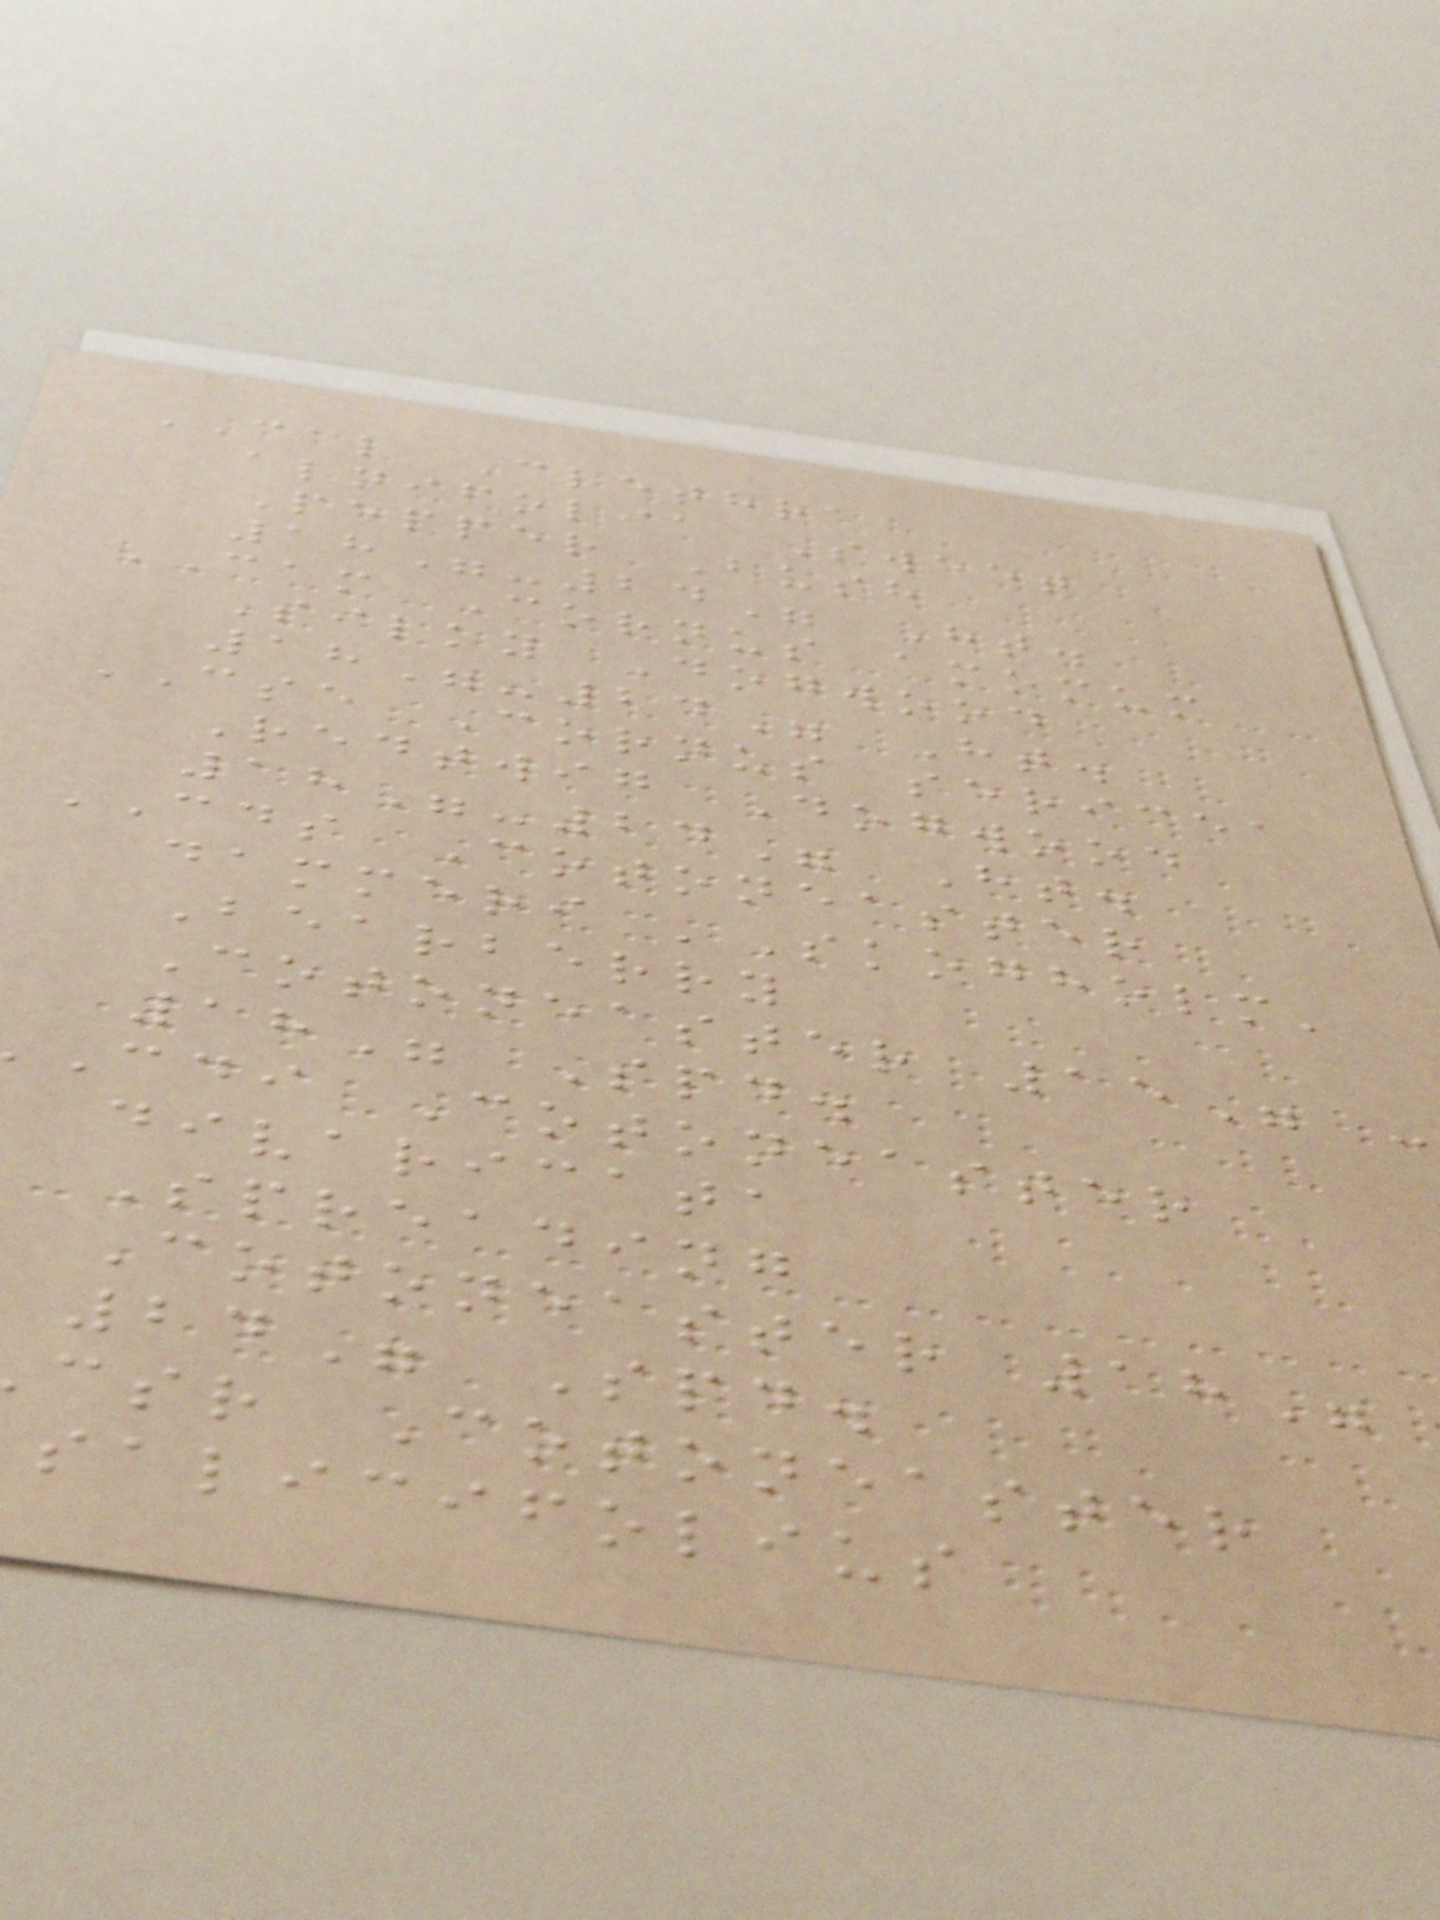CAL Clethra
alnifolia Sweet
Pepper Bush
18"-24" Ht.
CAM Cornus amomum
Silky Dogwood
18"-24" Ht.
CSE Cornus sericea
Redtwig Dogwood
18"-24" Ht.
CDS Cotoneaster
dammeri 'Skogholm'
Bearberry
Cotoneaster 15" -
18" Spd.
cdi Cotoneaster
divaricata
Spreading
Cotoneaster 18"
24" Spd.
csr Cotoneaster
salicifolius
